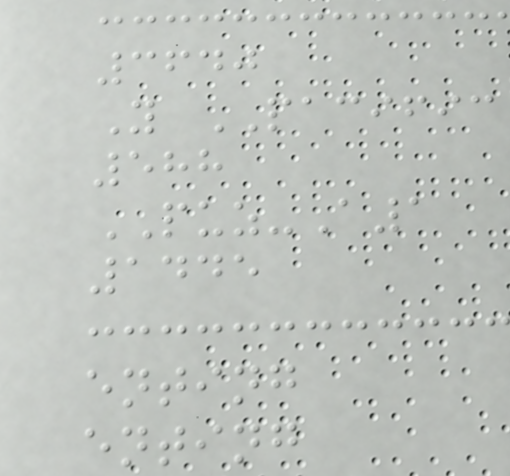3640
Y PACIFIC
588
PUZ-A1
1445
enting
enting
